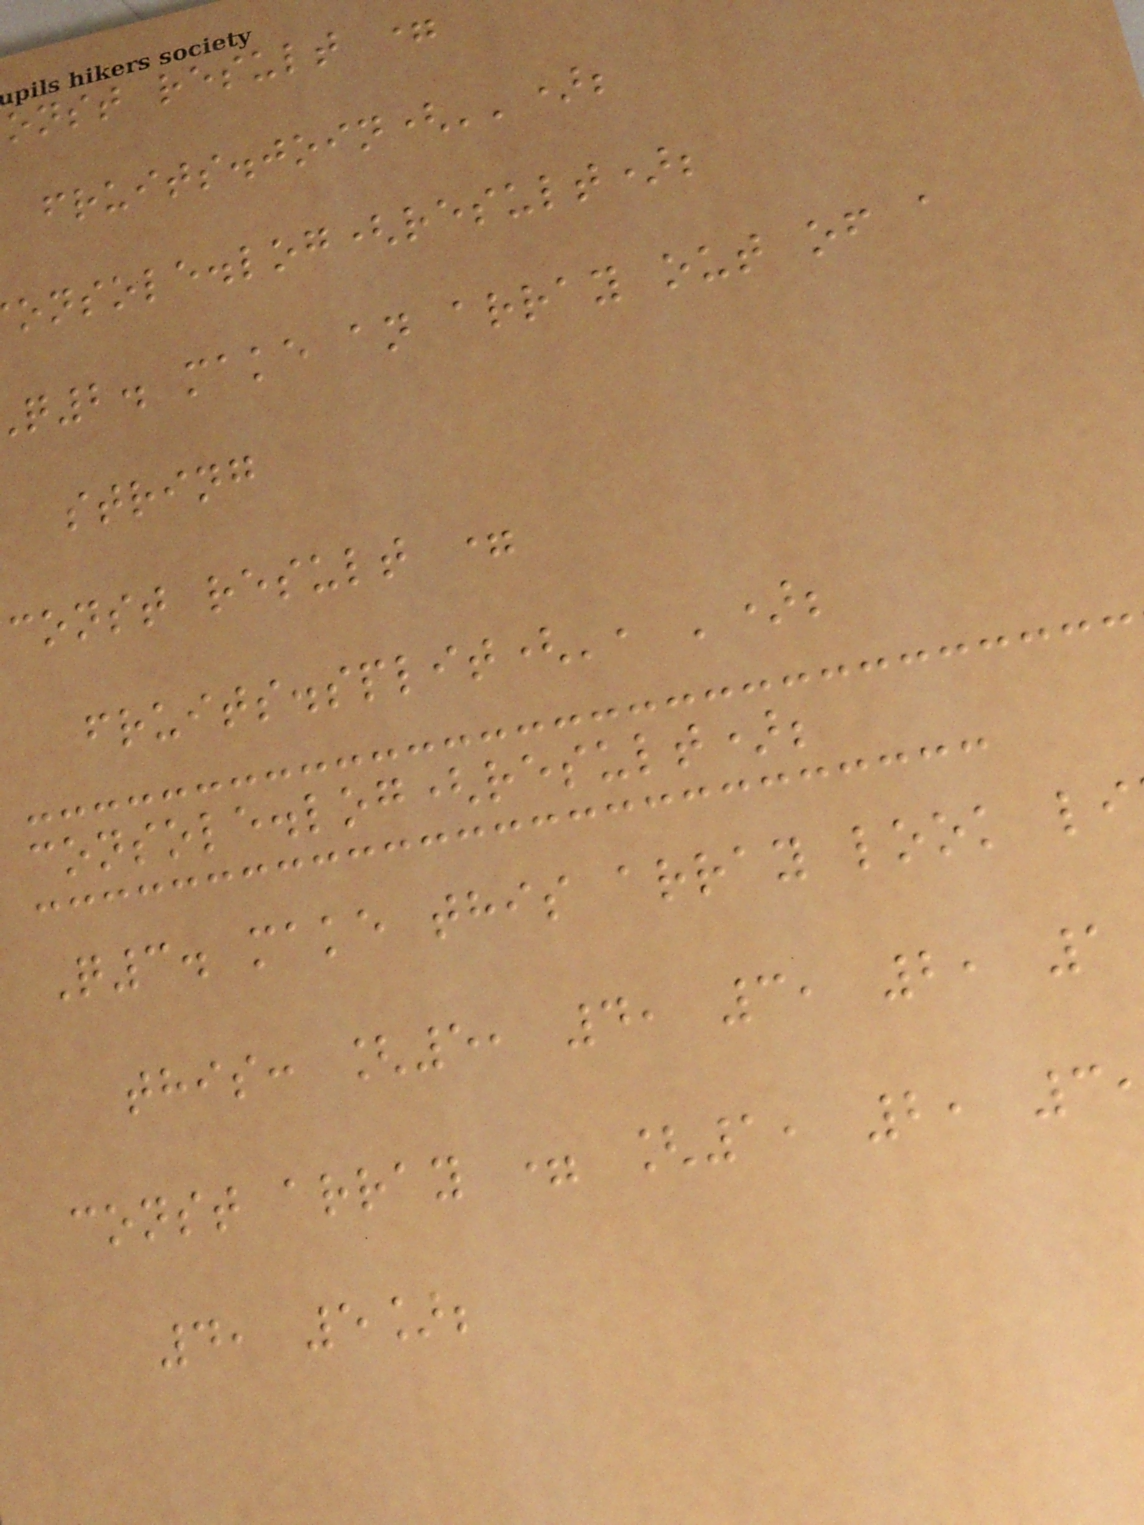onst result =
fruits.join('');
onsole.log(result);
q2. make an array out of a
string
const result =
fruits.split(', ');
console.log(result);
Q3. make this array look li
this: [5, 4, 3, 2, 1
const array = [1, 2, 3
4, 5];
